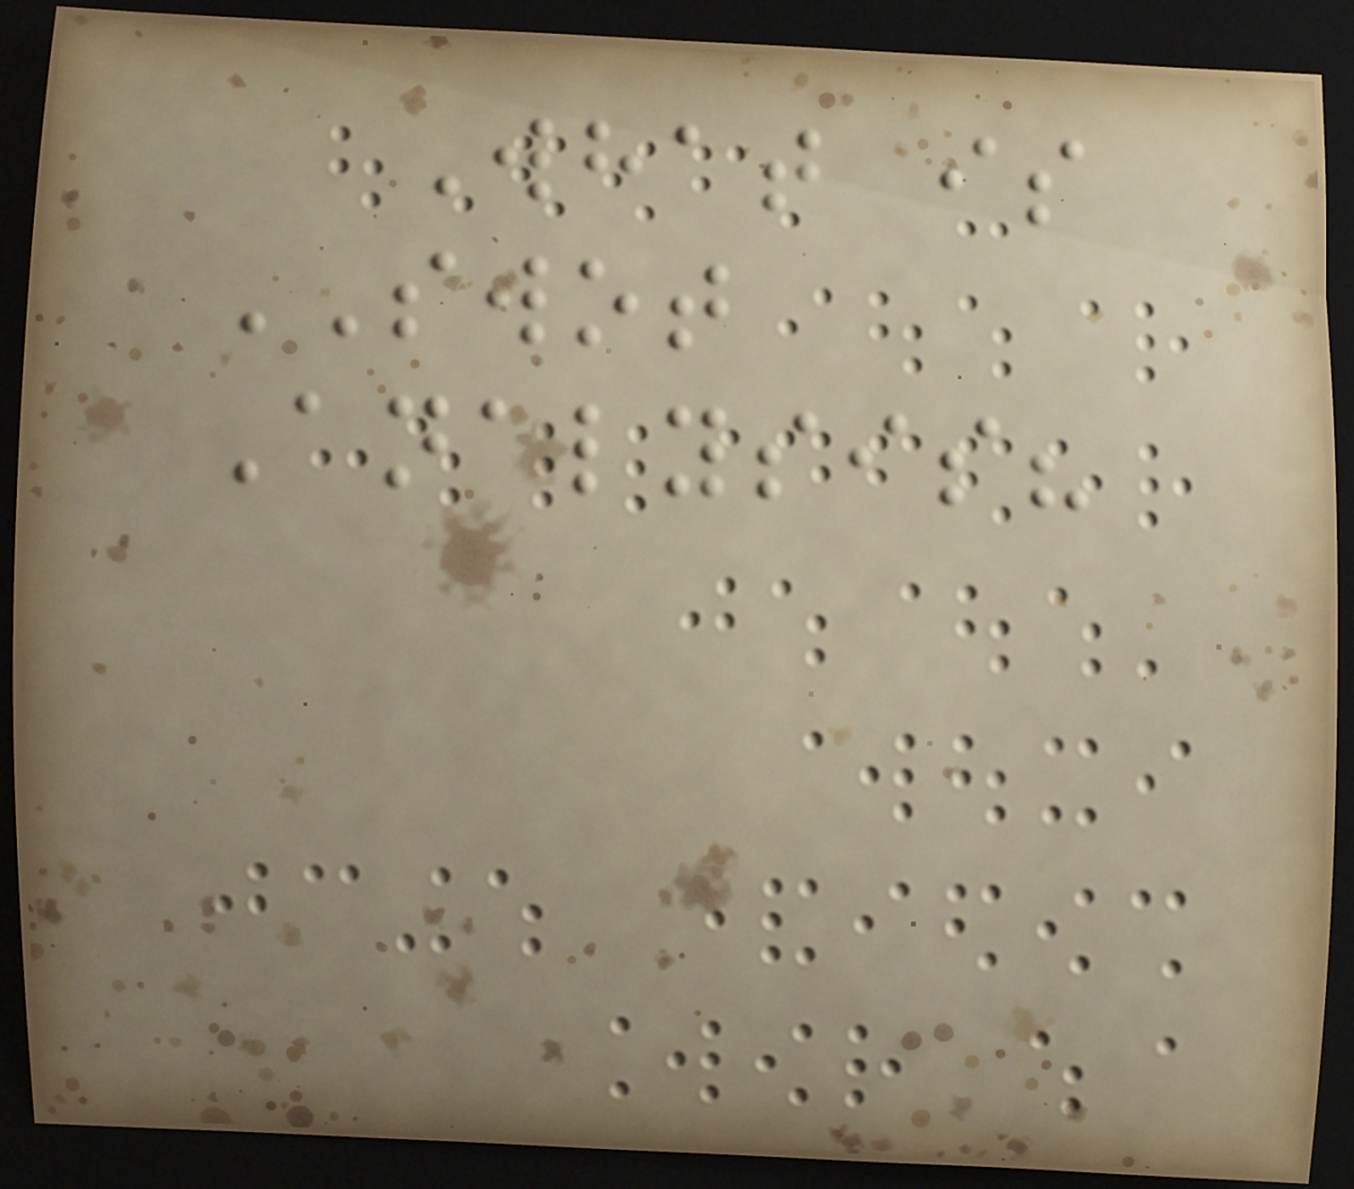What is
SWOT
Analysis?
